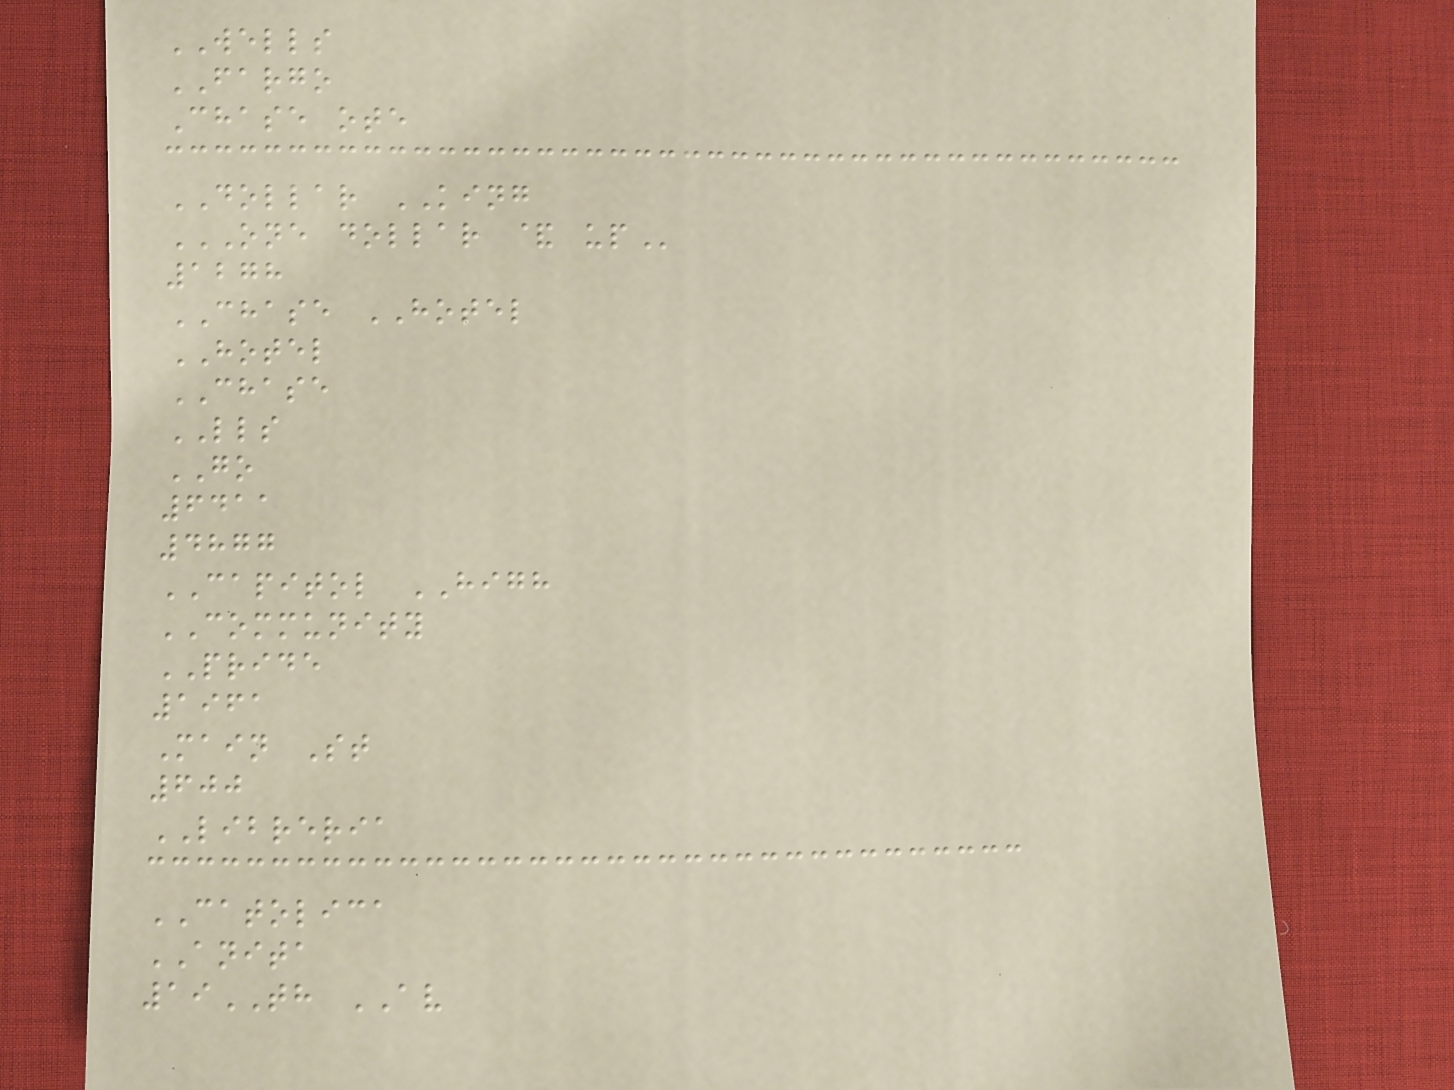WELLS
FARGO
Chase ote
DOLLAR KING
ONE DOLLAR & UP
1278
CHASE HOTEL
HOTEL
CHASE
LLS
GO
6411
4877
CAPITOL HIGH
COMMUNITY
PRIDE
1961
Main St
600
LIBRERIA
CATOLICA
ANITA
19TH AV
